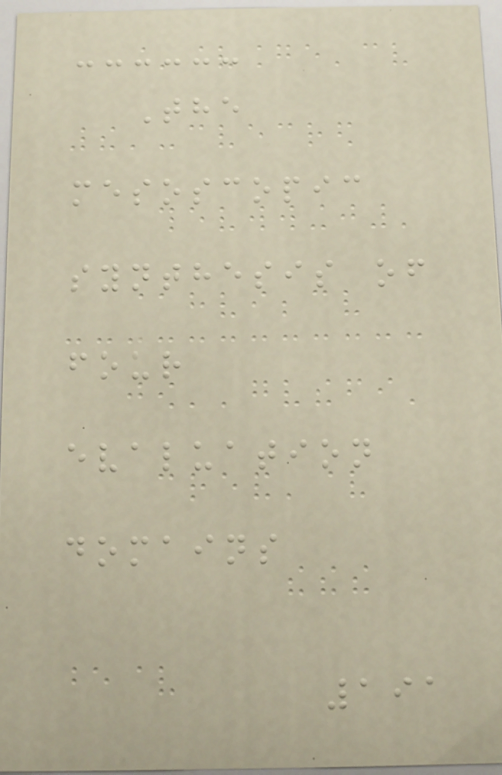The
mesoscopic
synthesis of
four
evaluation
domains
191
